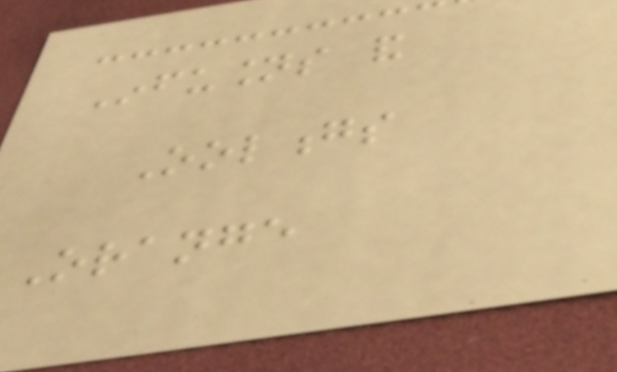Infusions and
Oolongs
Orange
